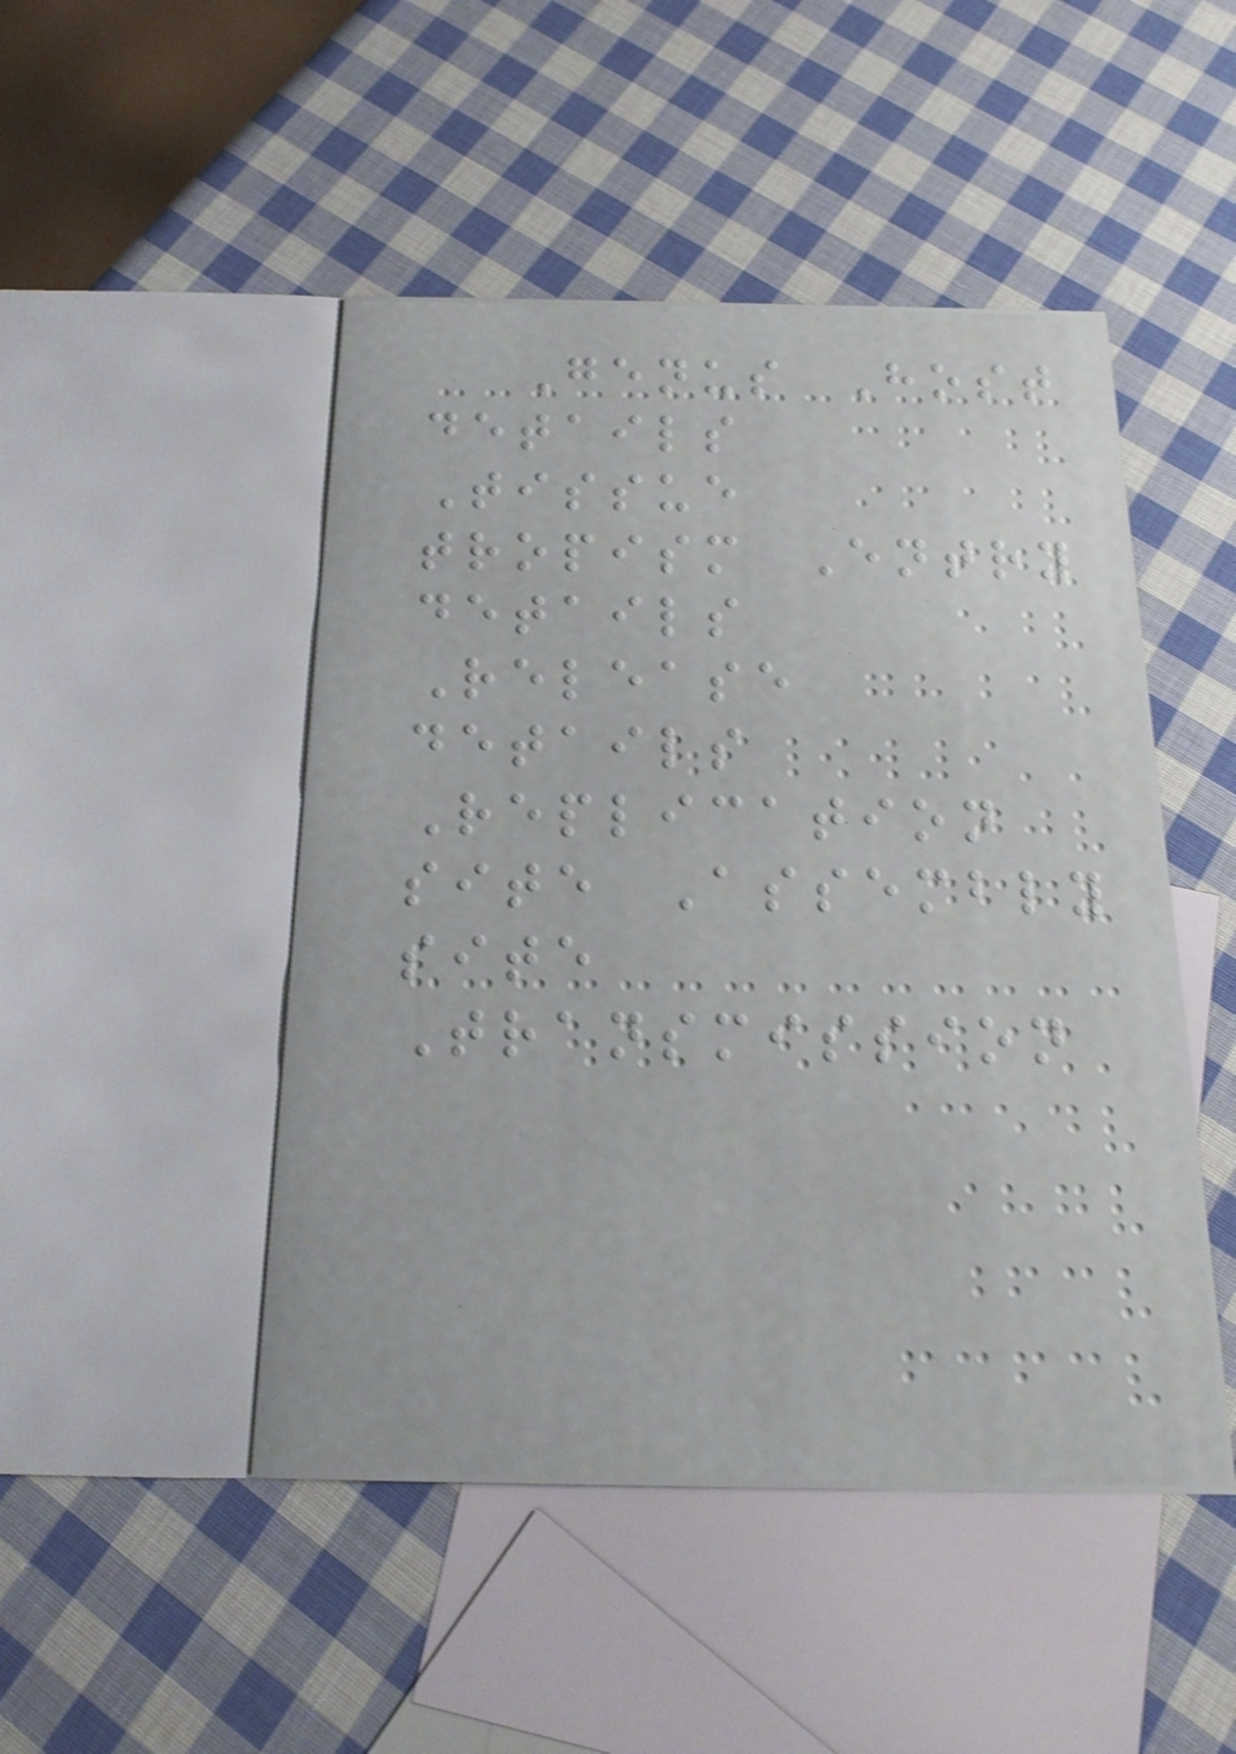Genus Host
details
Tissue
tropism Entry
details
Release
details
Replication
site Assembly
site
Transmission
